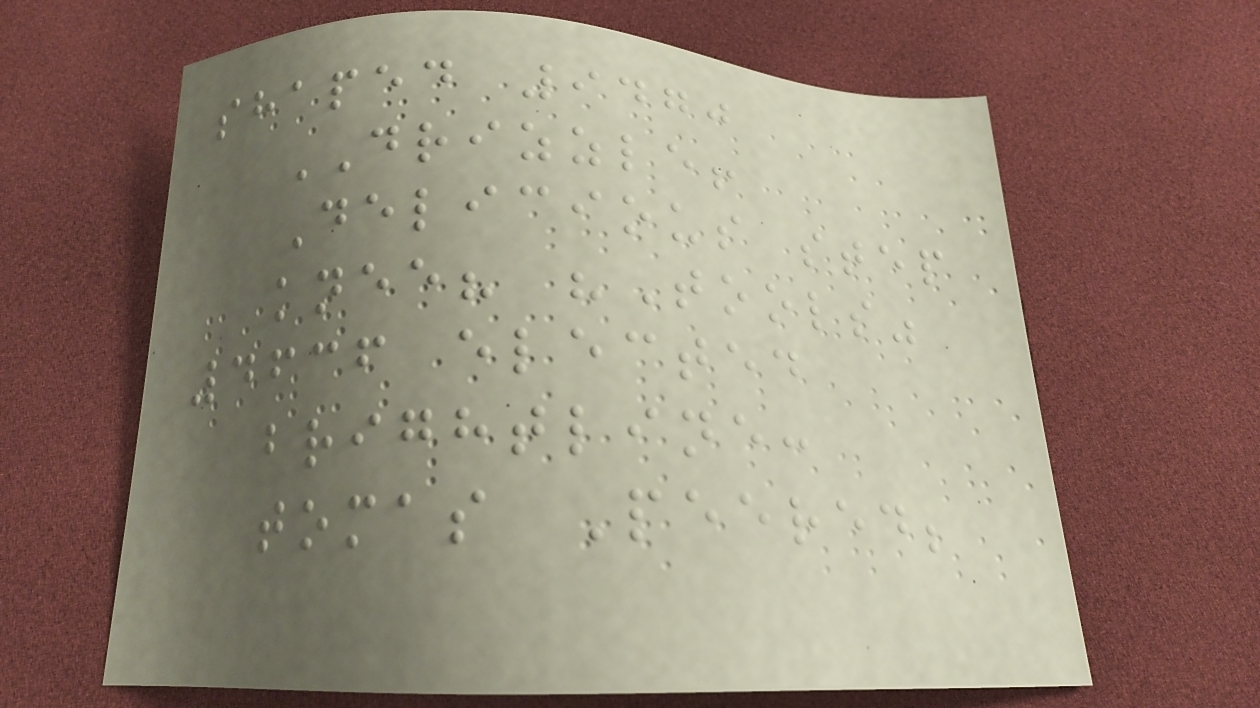shaped 9470
DRIZZLE!
Delicious step
knee? "Tools"
4636 elected
brightline:
tomas Peered;
